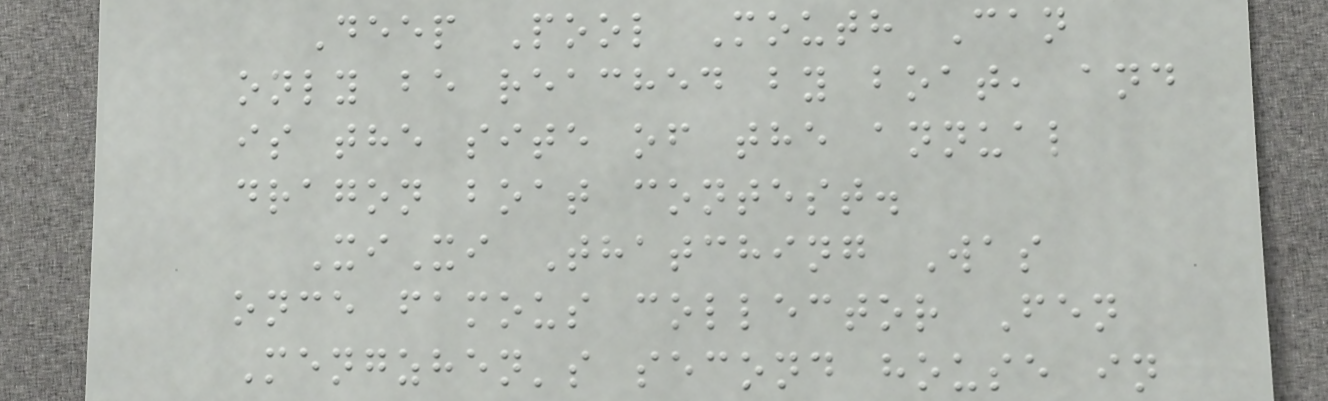Deep Pool Mouth Can
only be reached by boat, and
is the site of the annual
dragon boat contest.
XiXi Thatching Was
once famous collector Fen
Mengzhen's second house in
